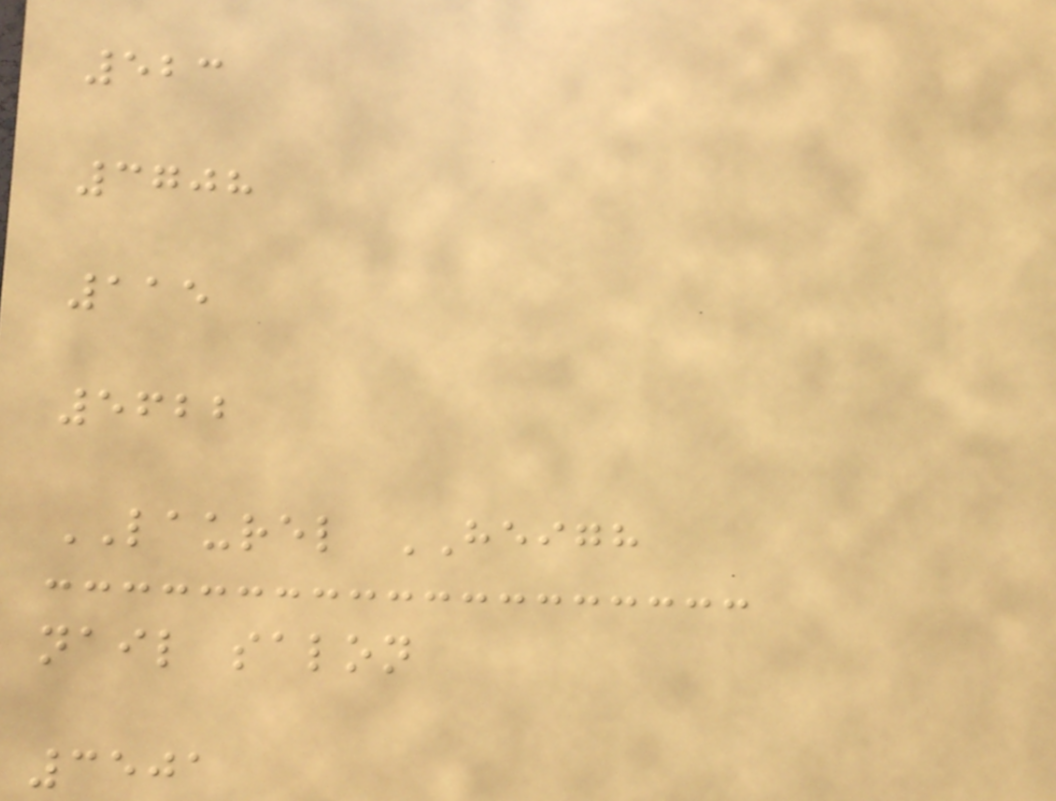523
3708
115
5622
LAUREL HEIGH
nail salon
3501
